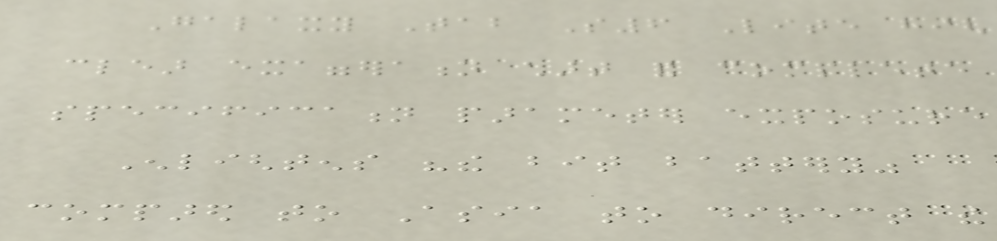Galaxy Tab S6 Lite high
clear exaggeration chart and complete
specification parameter exposure
Enlightens "the bit battery"
compared to Asia to direct the
